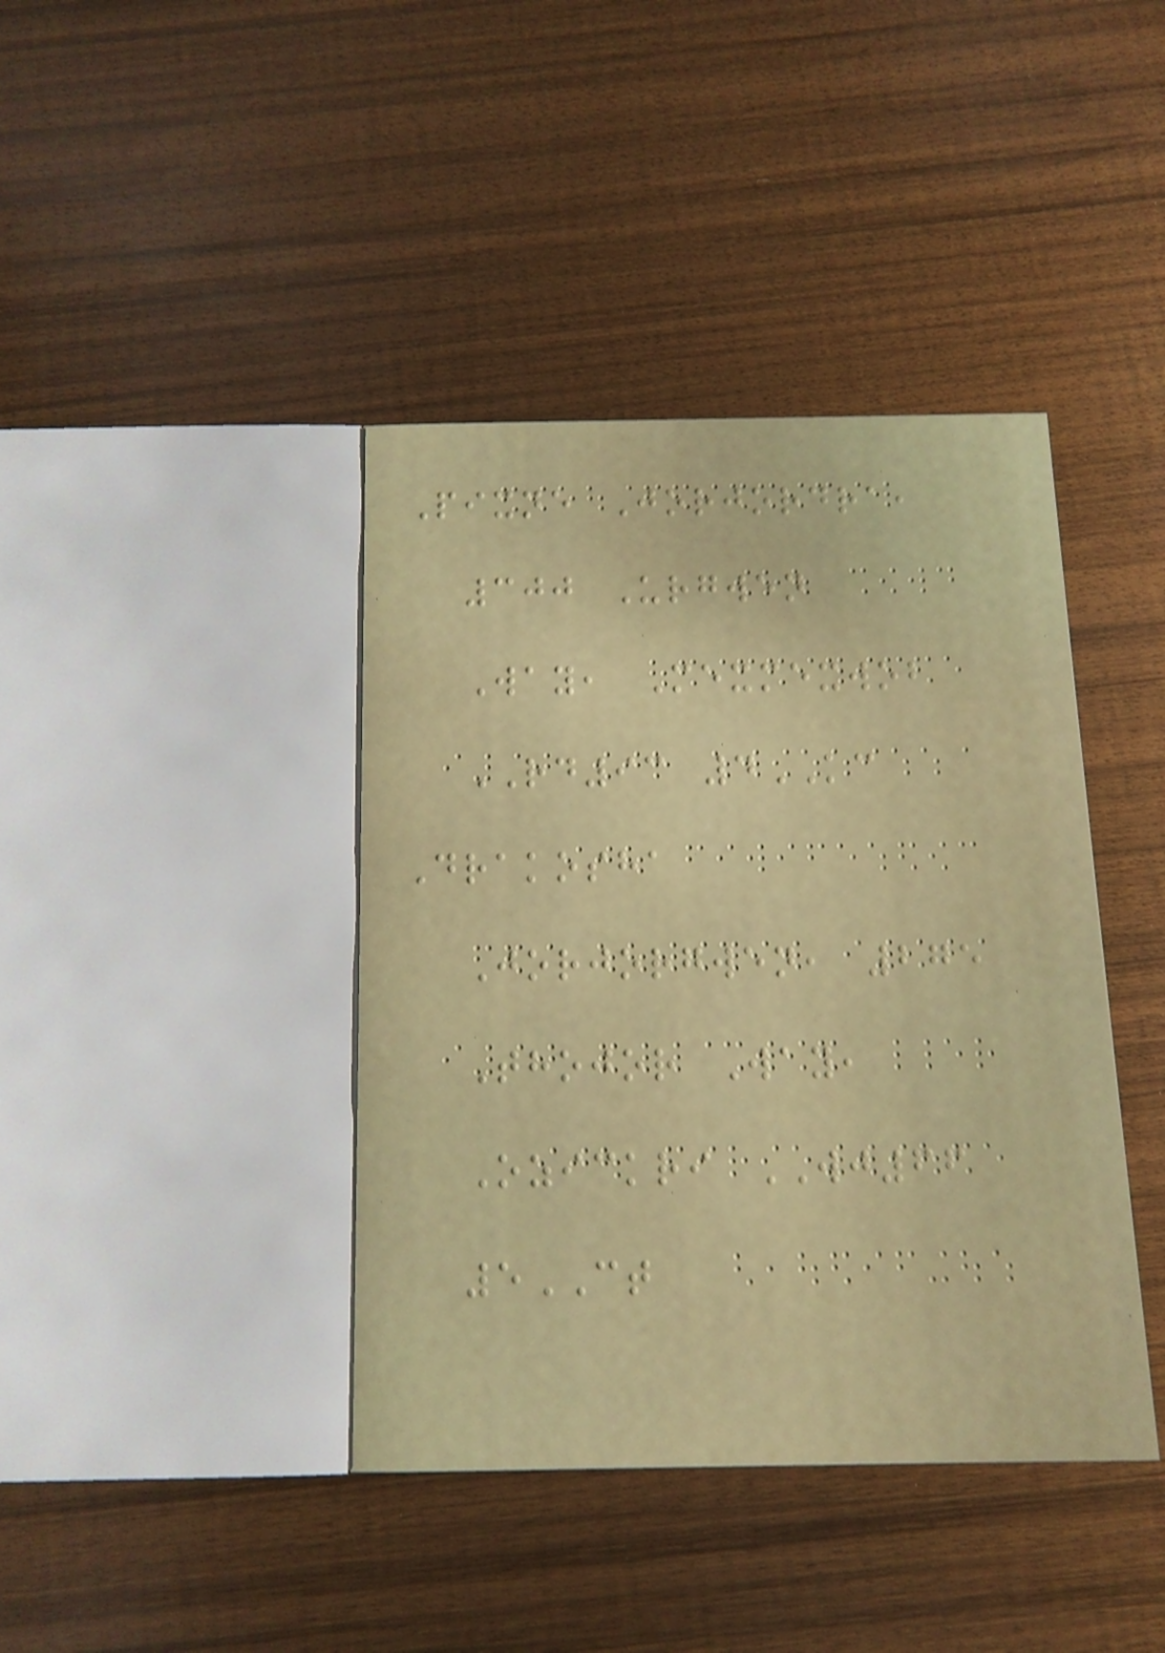Pixne Jorjordra,
300 Urgwen
Way, Mexmexwob
RD93 4KC
Drakosha
Jorjorgwen, 275
Thojor Way,
Ozickri WJ66
5CT
